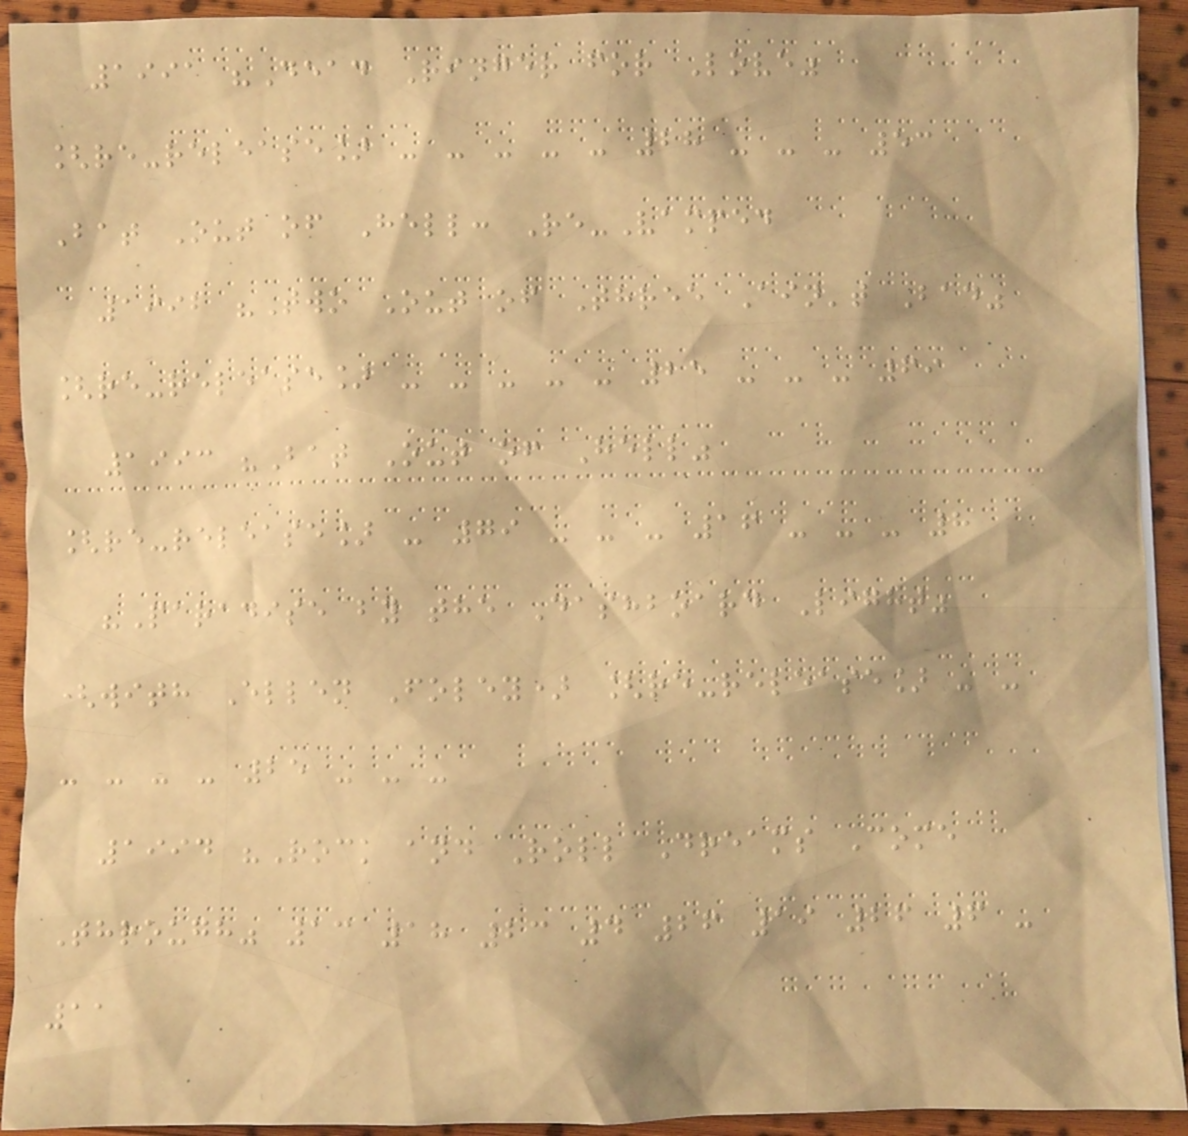1991 "Dead Ringer for Love"
[re-release] - - - - - 28 - - - 53
Bat Out of Hell: Re-Vamped
1992 "Two Out of Three Ain't Bad"
[re-release] - - - - - 25 - - - 69
1993 "Bat Out of Hell"
[re-release] - 79 - - - 16 - - - 8
"Paradise by the Dashboard Light"
(with Ellen Foley) [re-release] - -
- - - - 25 - - -
1994 "Rock and Roll Dreams Come
Through" 13 18 23 4 26 19 26 6 -
11
